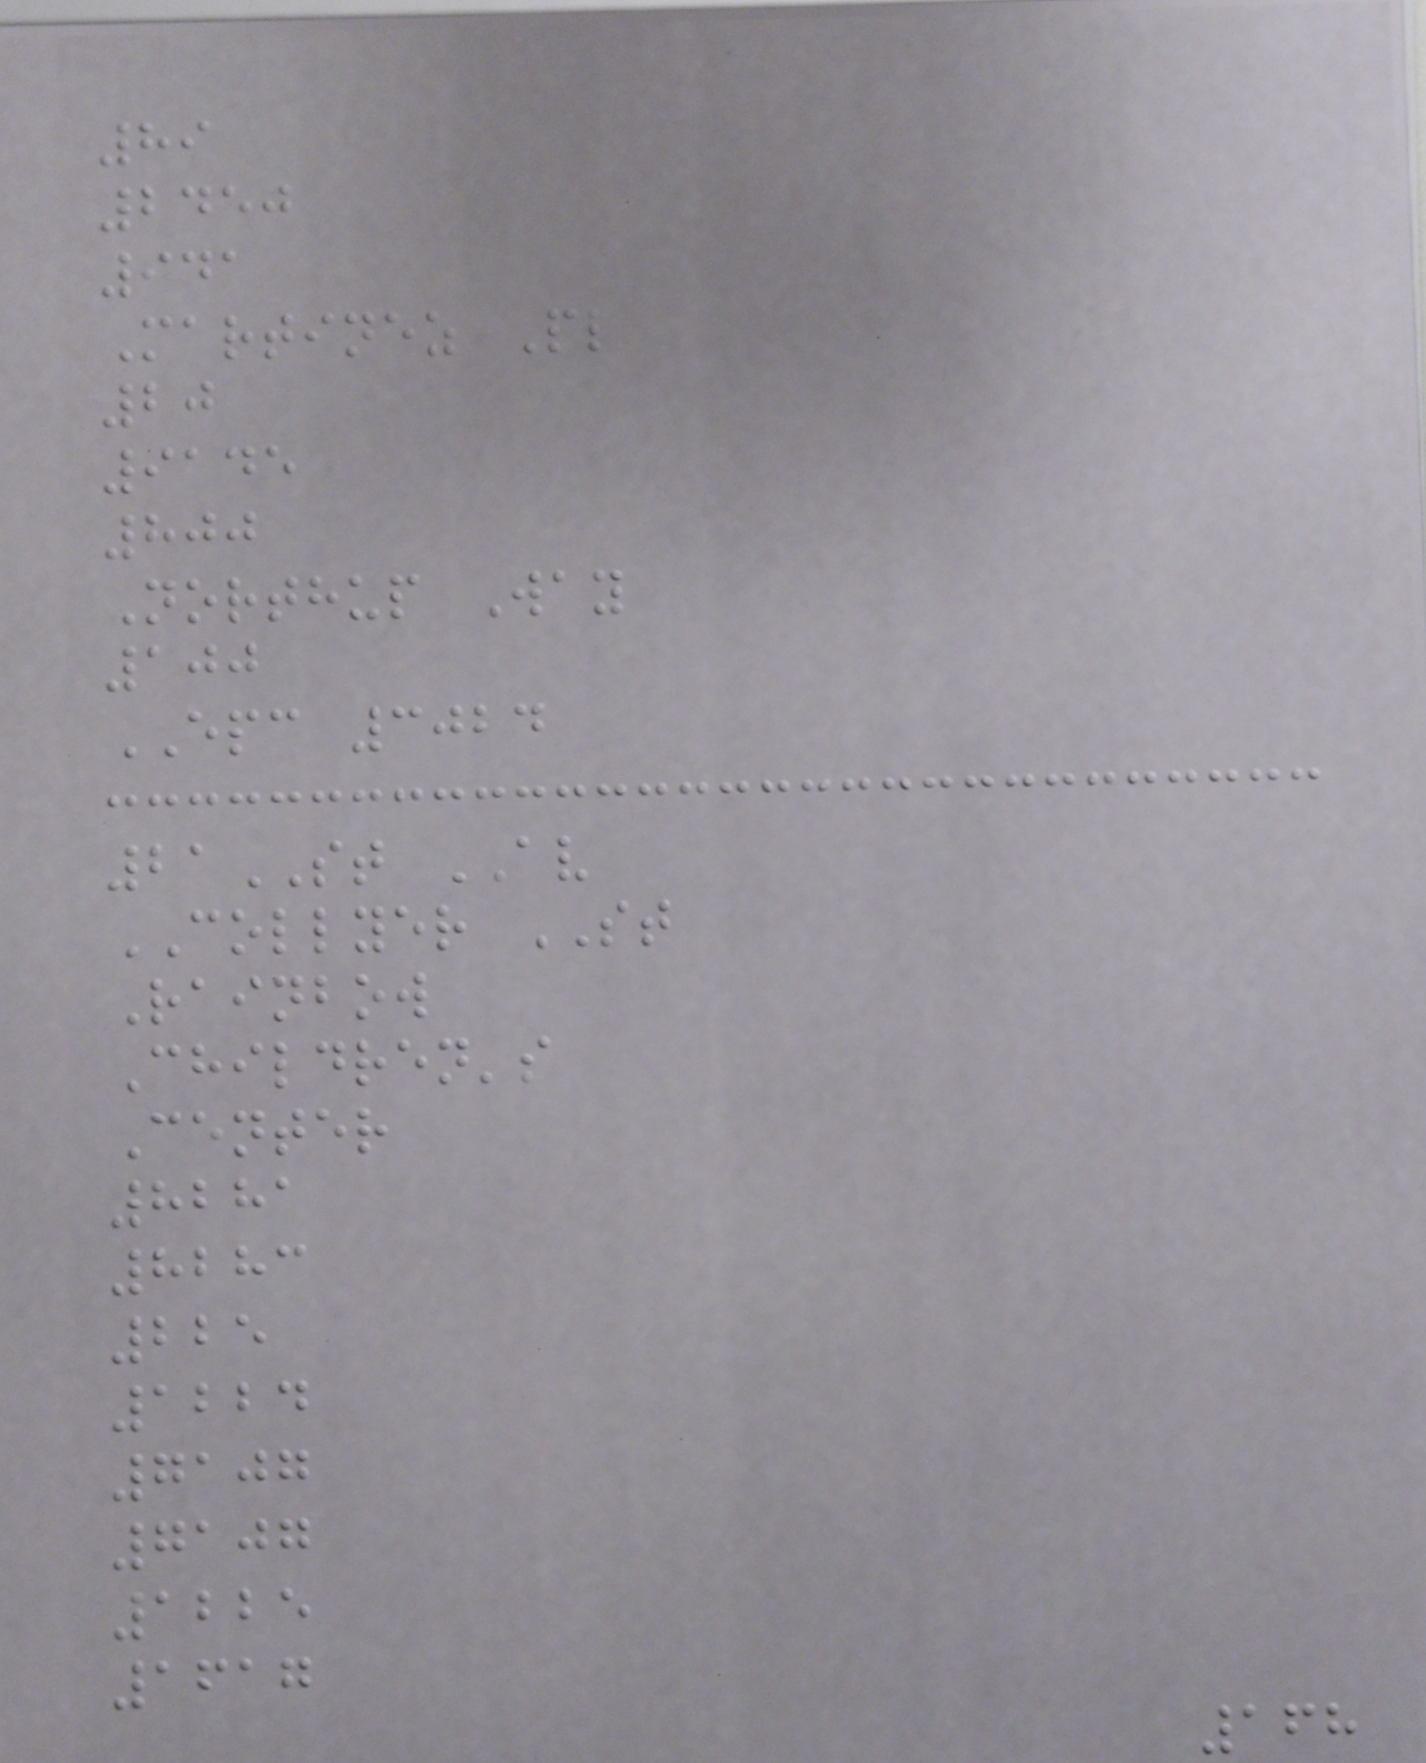89
2450
941
Martinez Pl
20
9145
800
Northup Way
100
EPC 3024
21ST AV
COLLYER ST
Rainbow
Children's
Center
8281
8283
225
1224
7107
7107
1225
1617
168
